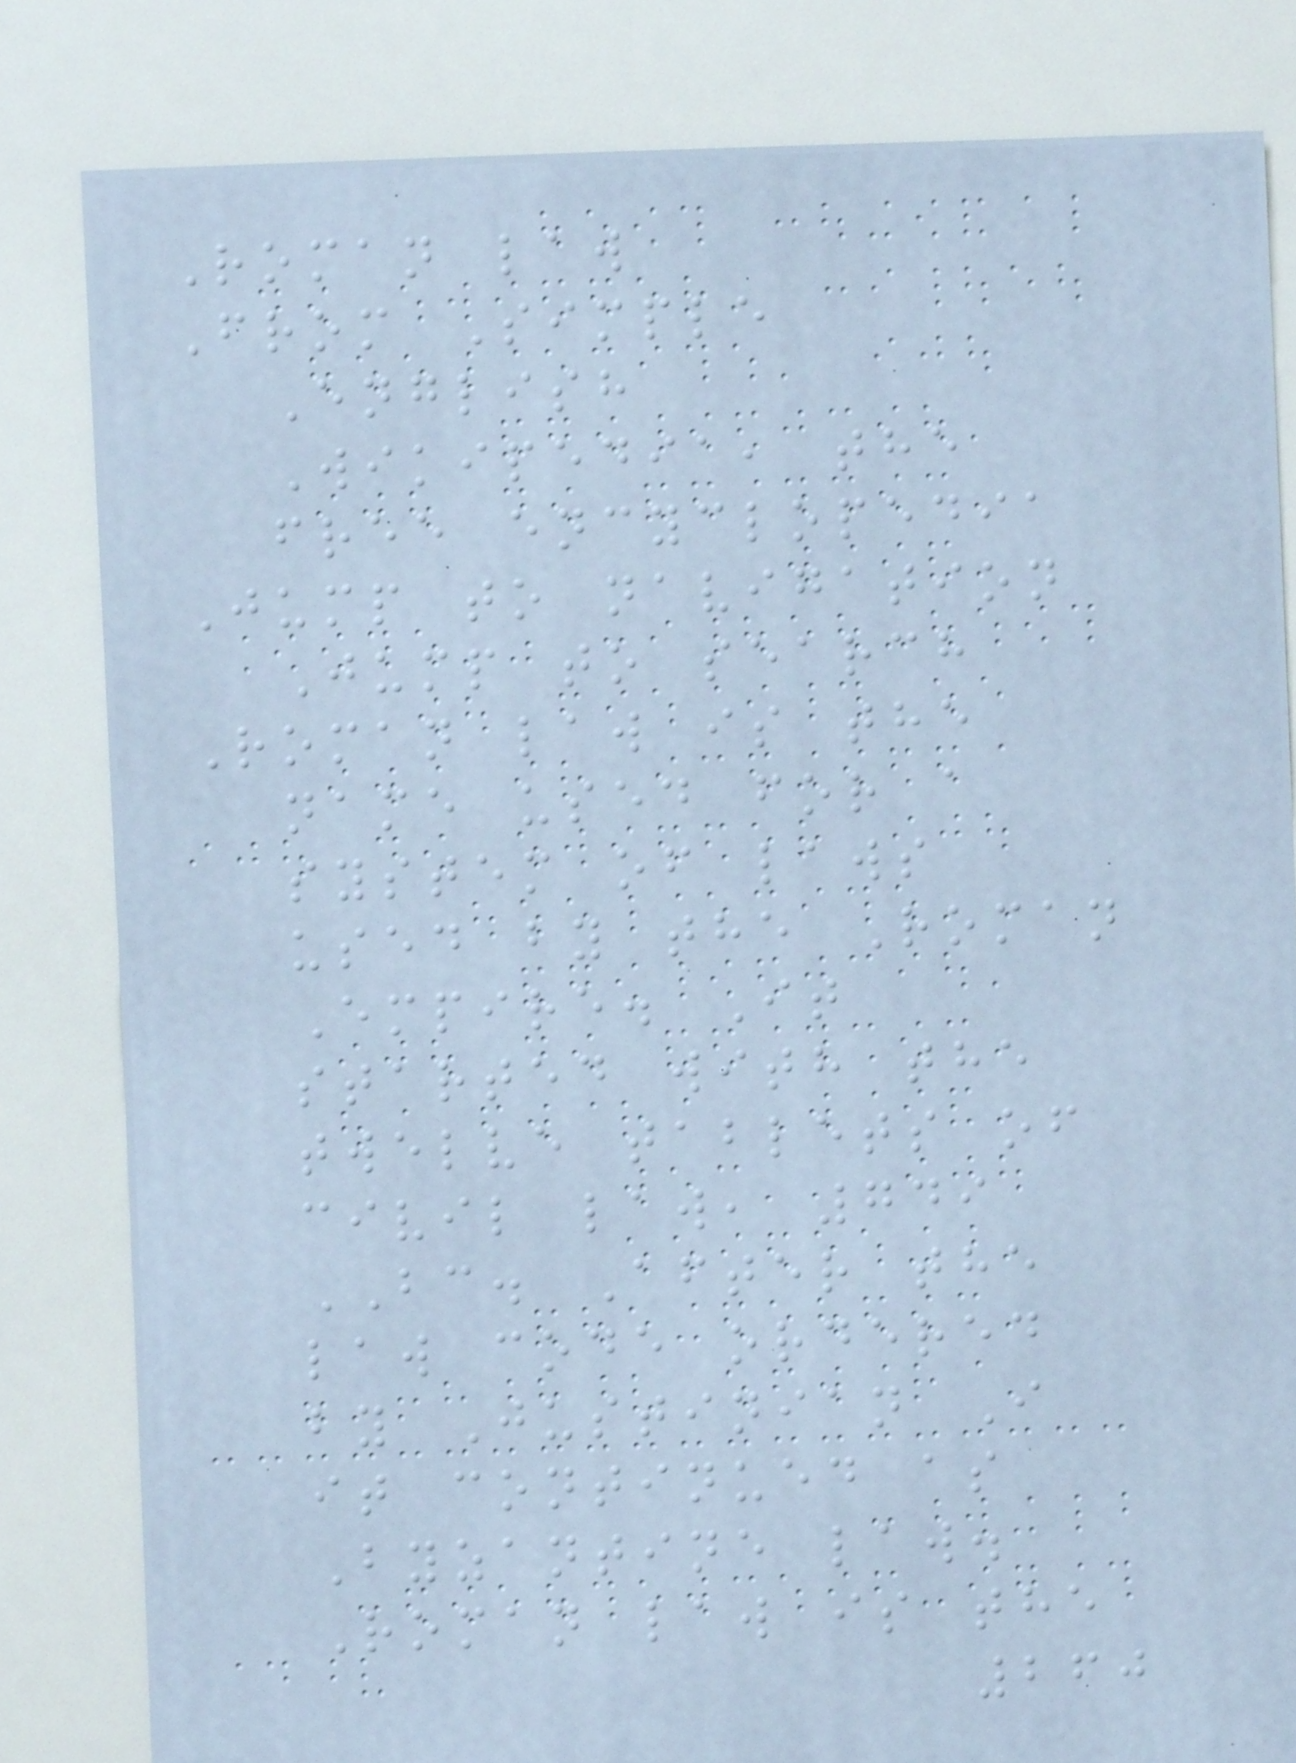Roman law
From Simple
English
Wikipedia, the
free encyclopedia
Jump to navigation
Jump to search
Roman law is the
name used for a
system of laws
used by the Roman
Empire. It
started with the
twelve tablets of
civil law, 749
BC. After the
law code ordered
by Justinian I
it continued as
Byzantine law.
Roman law is the
260
